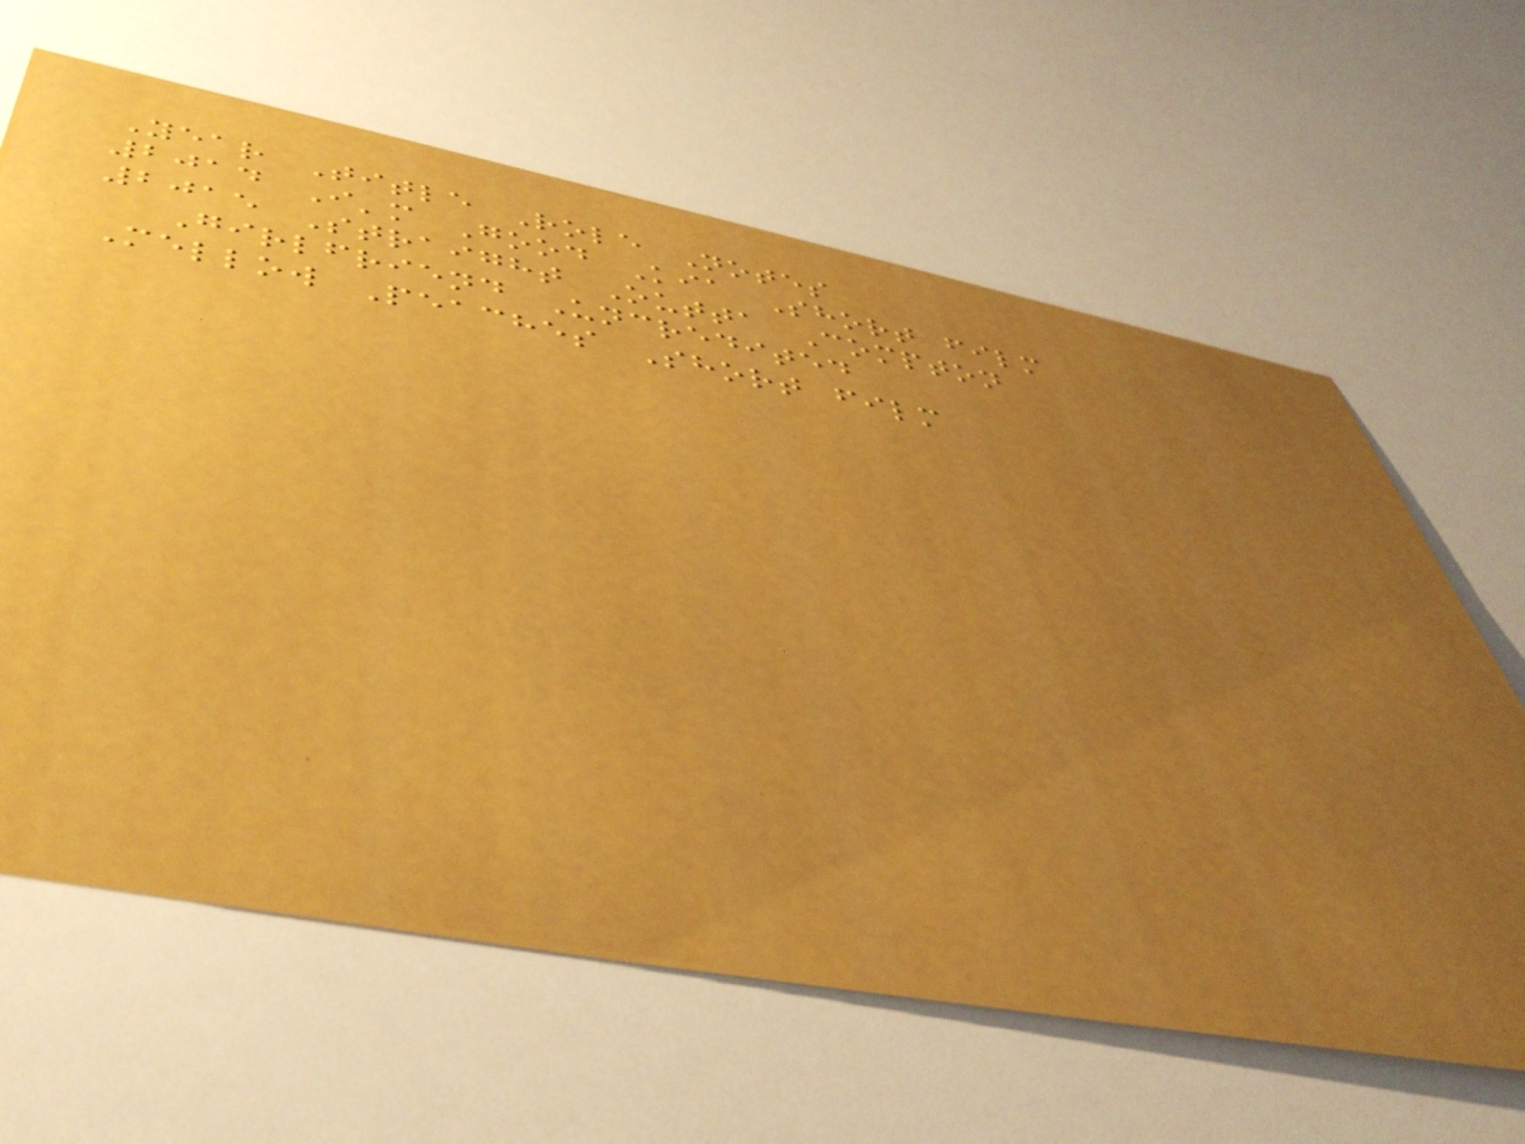Year Title Role Notes
2014 I'm Good Kia Short film
2015 Straight Outta Compton
Girlfriend Uncredited
Mellow Peaches Short film
